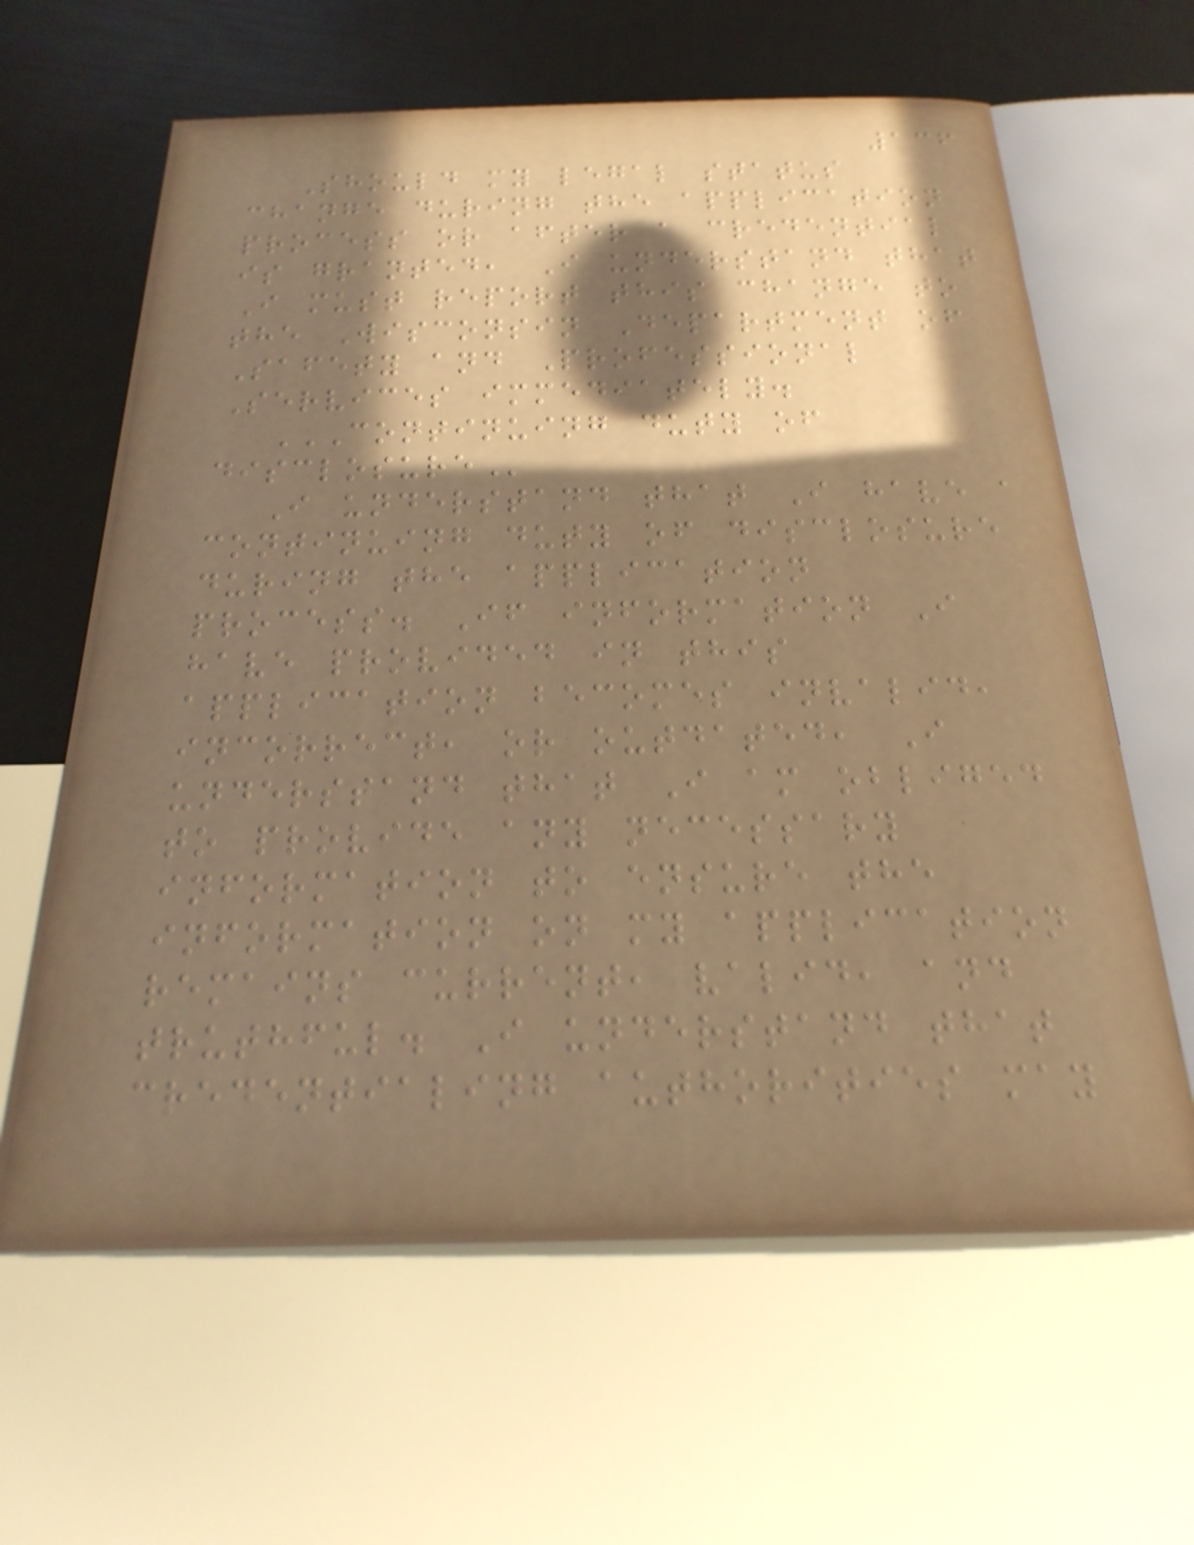136
Should my legal status
change during the application
process or after a credential
is granted, I understand that
I must report this change to
the Wisconsin Department of
Safety and Professional
Services immediately.
CONTINUING DUTY OF
DISCLOSURE
I understand that I have a
continuing duty of disclosure
during the application
process. If information I
have provided in this
application becomes invalid,
incorrect, or outdated, I
understand that I am obliged
to provide any necessary
information to ensure the
information on my application
remains current, valid, and
truthful. I understand that
credentialing authorities may
